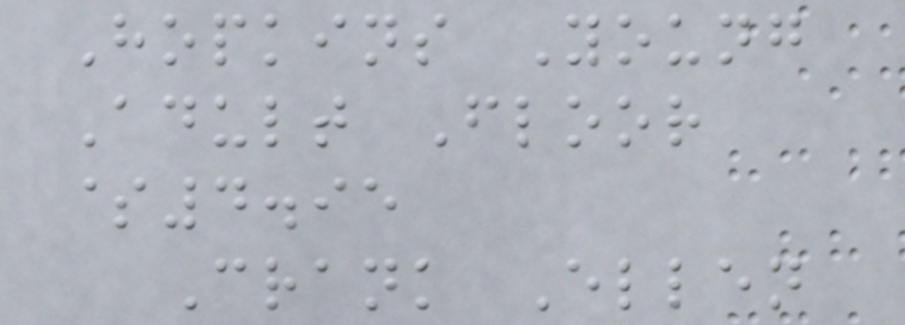Hopkins Young
Adult Floor
$4.95
Crank Ellen
